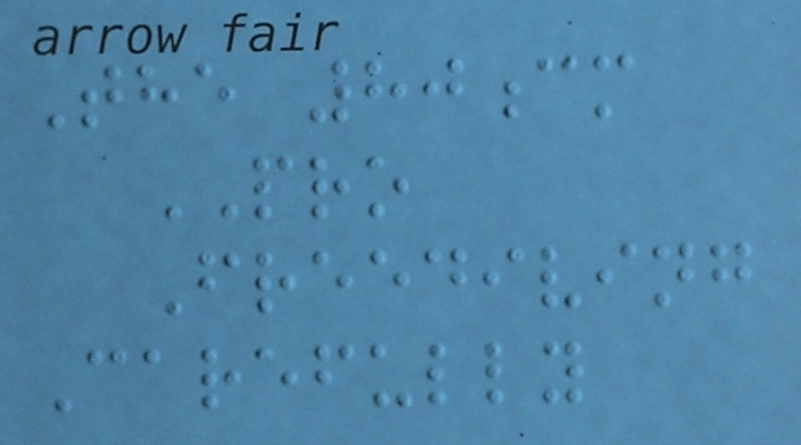The 80cm
PRO
Freediving
Carefully
